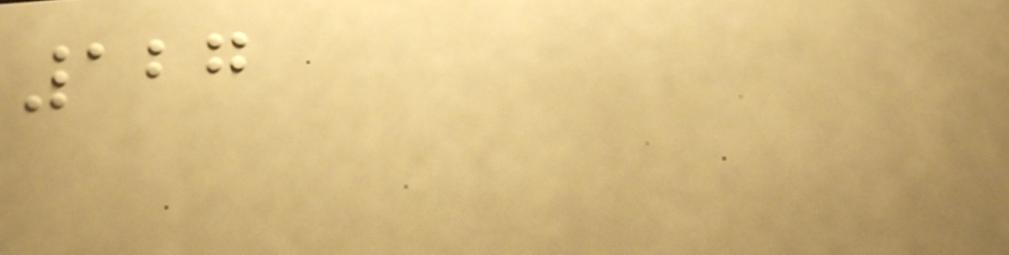127
